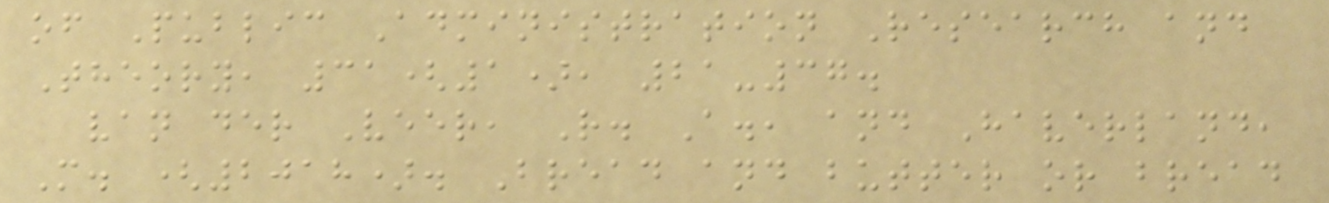of Public Administration Research and
Theory, 31(1), 21-37.
van der Veer, R. A., and Haverland,
M. (2018). Bread and butter or bread
